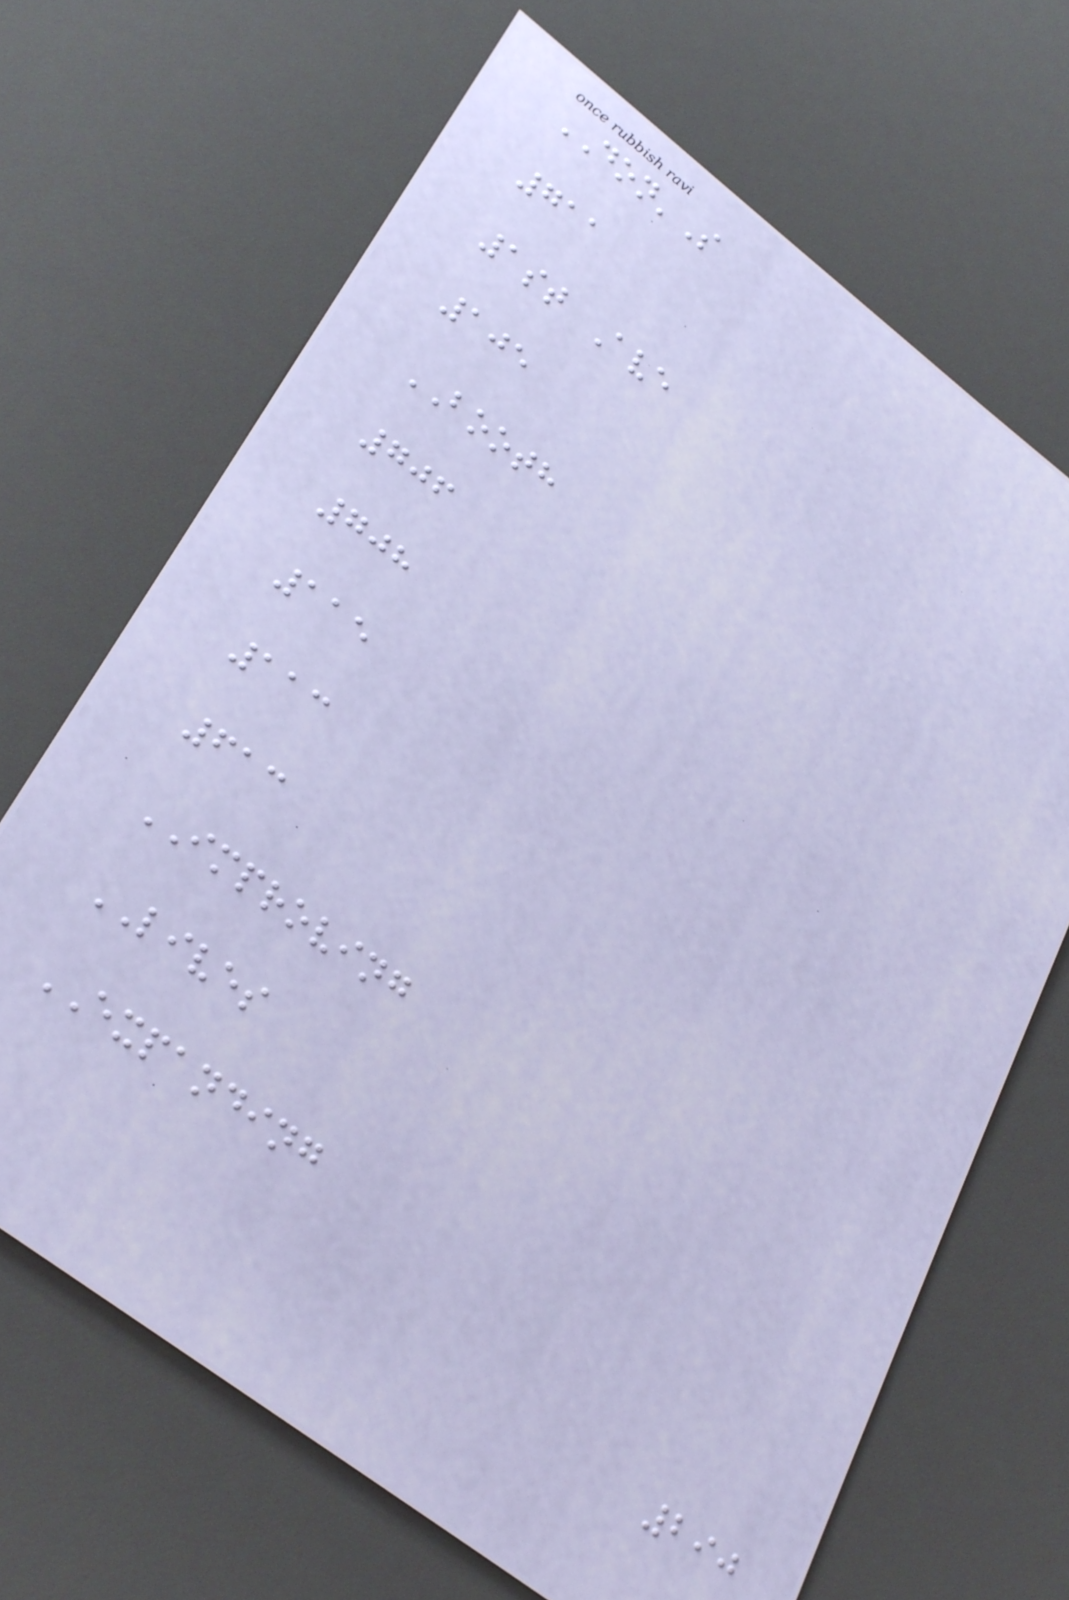DON'S
711
1st Ave
105
BOOTH
706
708
115
113
613
IMPROVING
LIVES
EXPANDING
290
